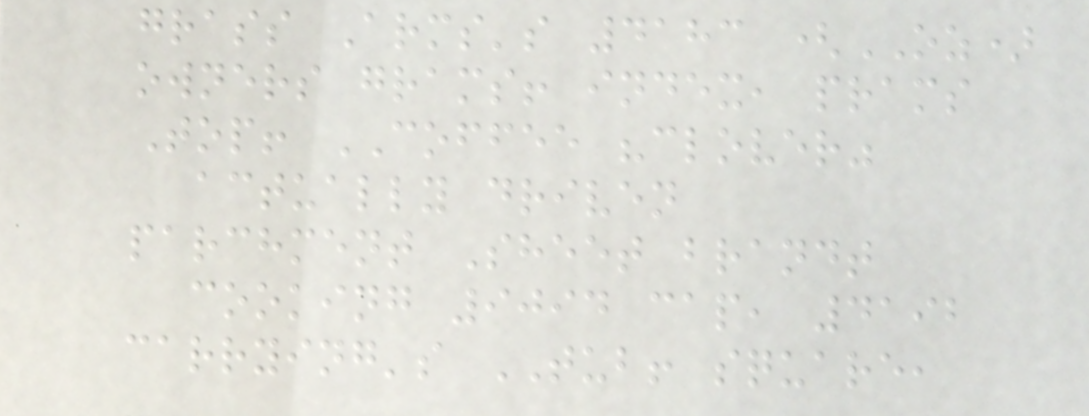grass Arms's 4183 (OZ)
owners grams! index, prams
Top! COFFEE "clover"
actually driven
parchment Sheet brandt
cooking 9094 cap, 4192
carrying's TUB! square,
